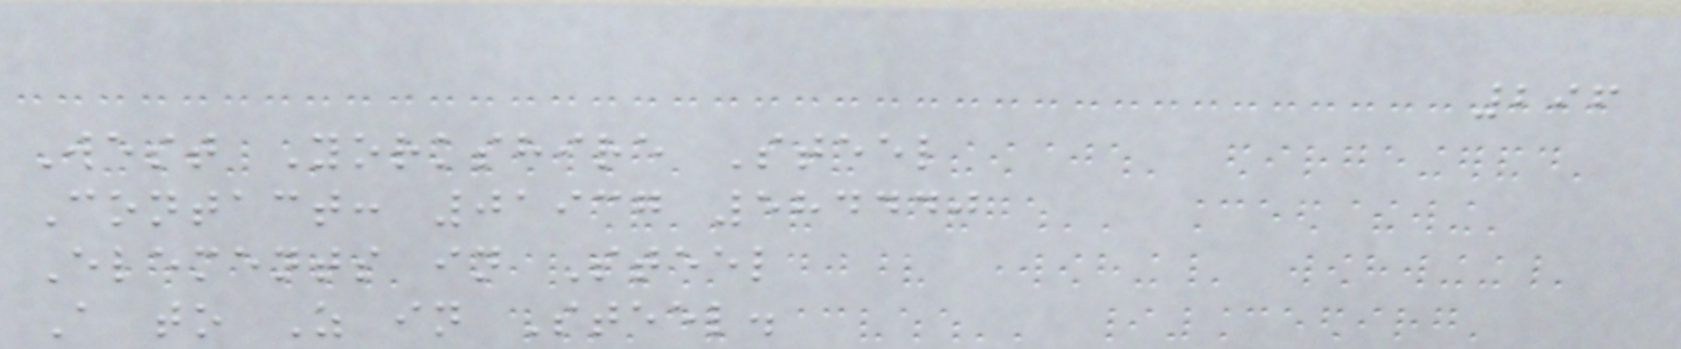296
West Yorkshire Steel
Contact: 01937 584440
Elements in Steel
A to Z in Steel.
